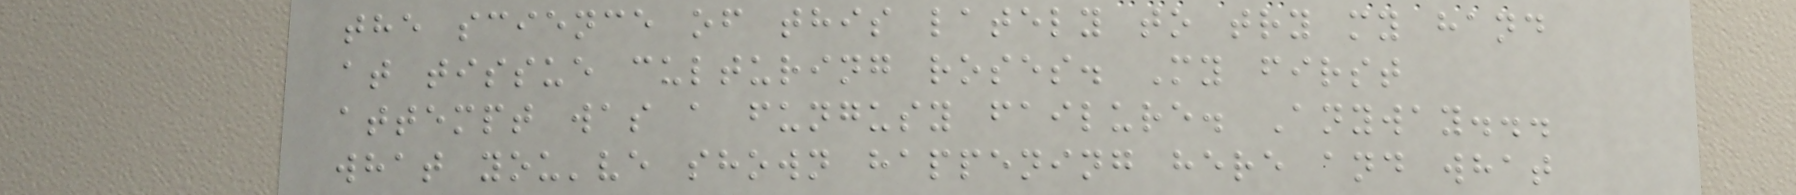the science of this lately to try my hand
at tissue culturing roses. My first
attempt was a fungusy failure. Anyway...
what you've shown happening here and what
